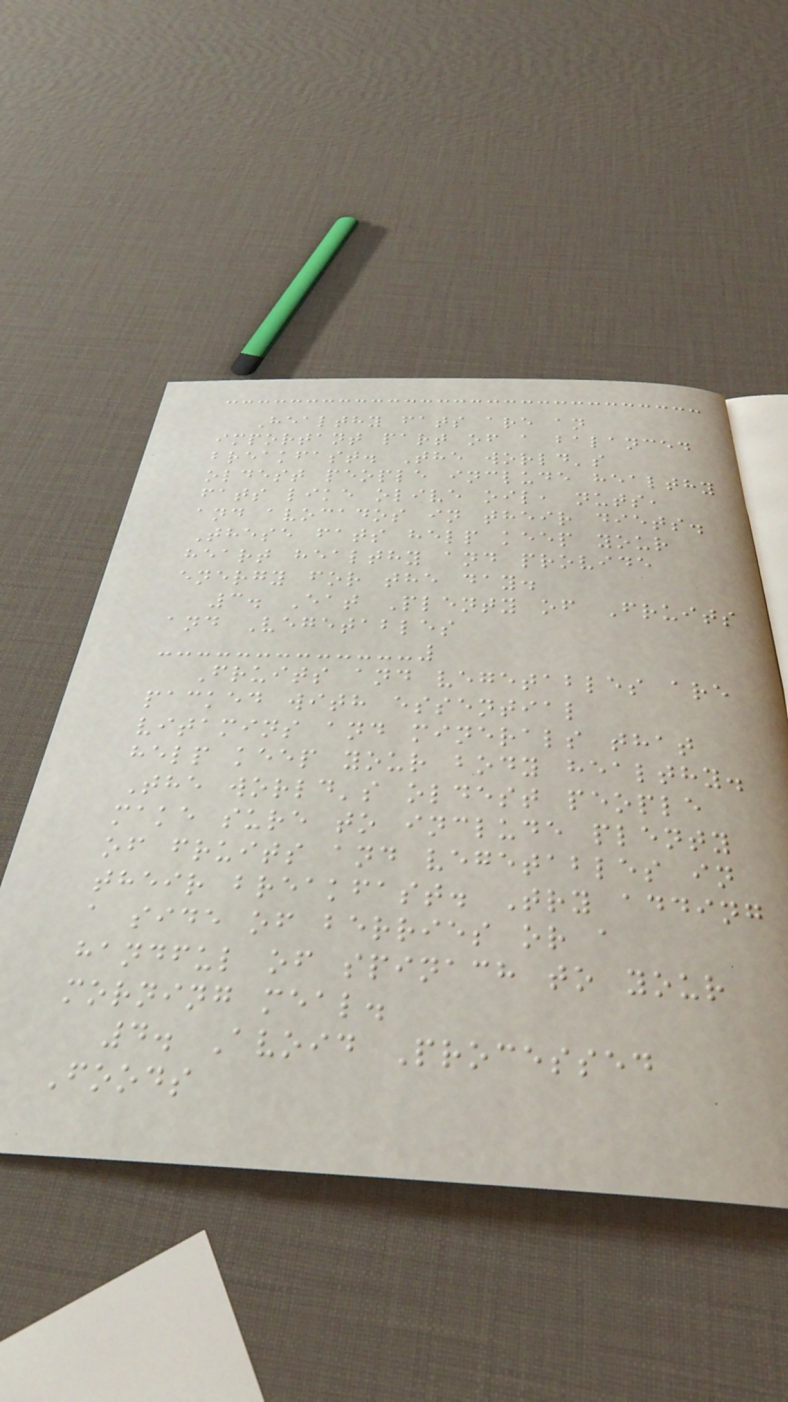Healthy fats are an
important part of a balanced
breakfast. The world's
oldest people include healthy
fats like olive oil, nuts,
and avocados in their diets.
These fats help keep your
heart healthy and provide
energy for the day.
3. Eat Plenty of Fruits
and Vegetables
Fruits and vegetables are
packed with essential
vitamins and minerals that
help keep your body healthy.
The world's oldest people
make sure to include plenty
of fruits and vegetables in
their breakfast. Try adding
a side of berries or a
handful of spinach to your
morning meal.
4. Avoid Processed
Foods
